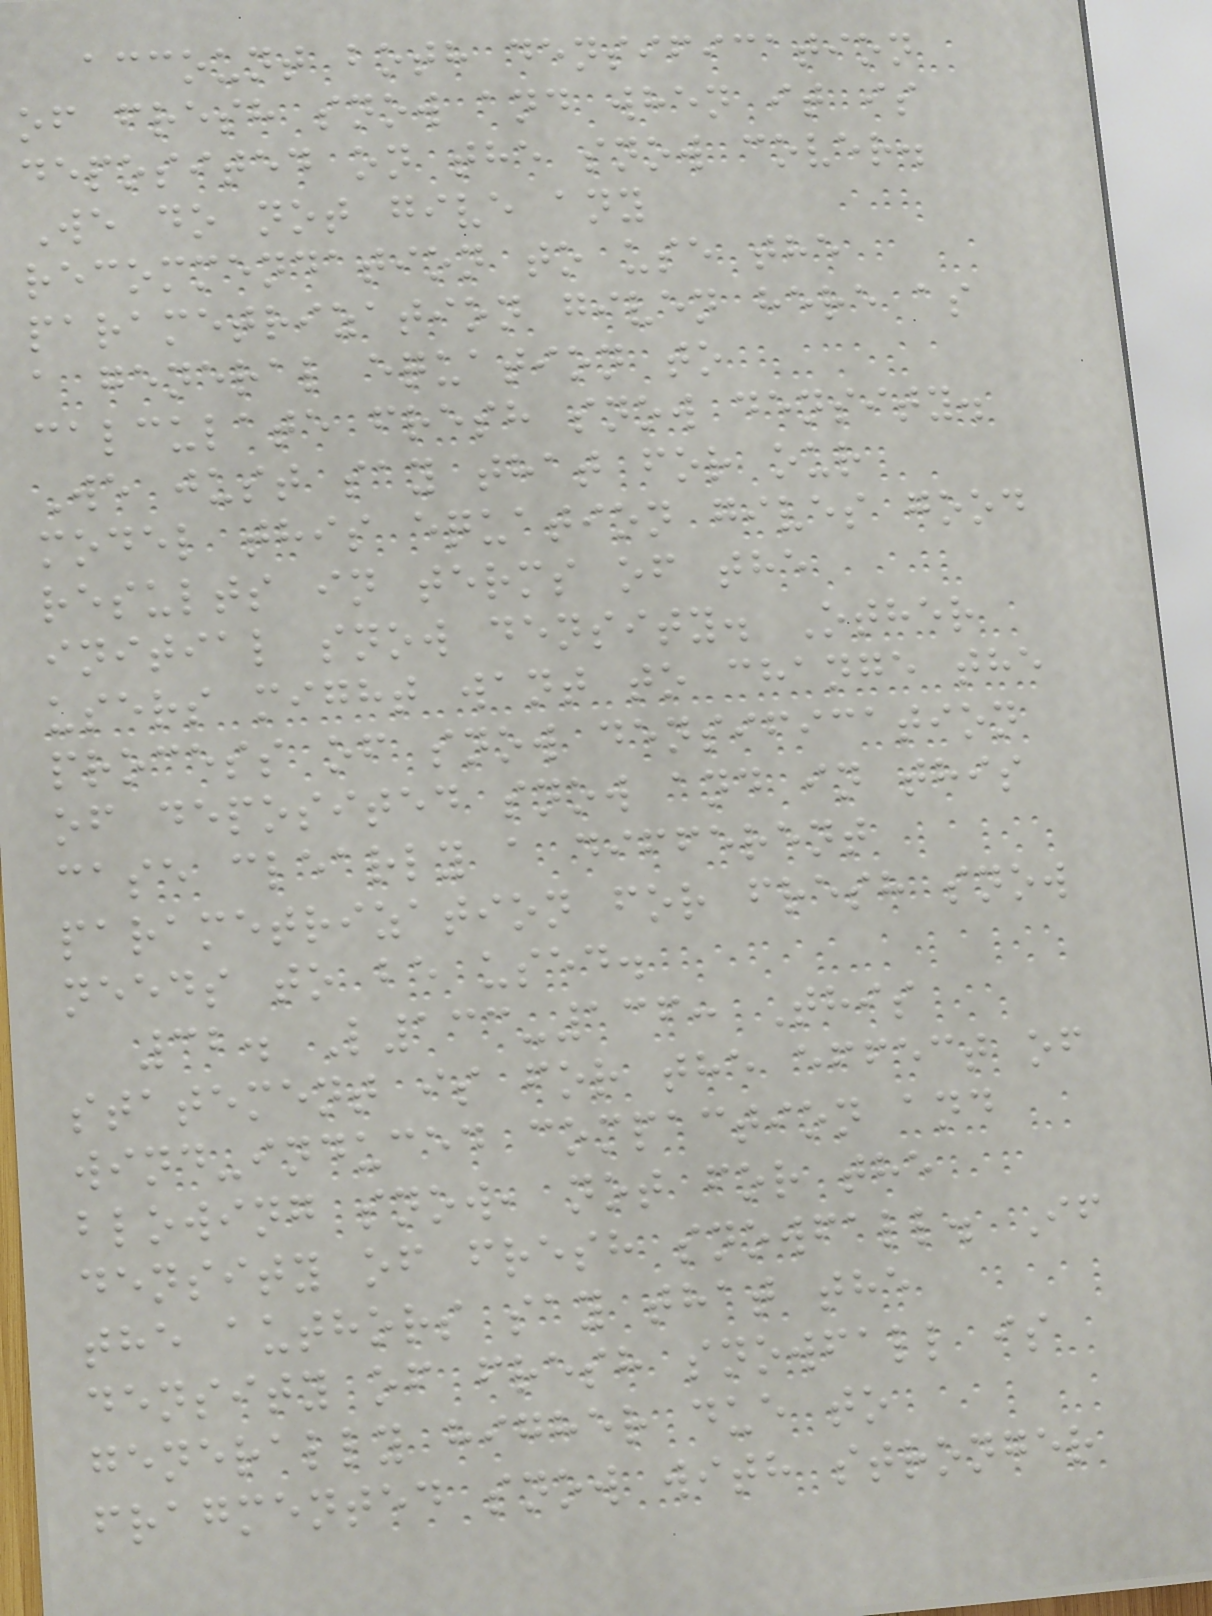account both densification
of fresh snow and when it is
deposited on the snow cover.
We do not give any
recommendation to use the
parametrization given here as
a general equation to
calculate fresh snow density.
We just say that for our
model this equation gives good
results in terms of the
initial snow density. Other
users might want to change the
process of snow densification
of deposited snow and in this
case clearly a different
parametrization for fresh snow
needs to be used.
32. L133-136: This
statement is for the effect of
wind-induced compaction and
blowing snow, not for the
density of fresh snowfall. If
the authors say that the
density of fresh snowfall is
generally higher due to
fragmented snow with stronger
